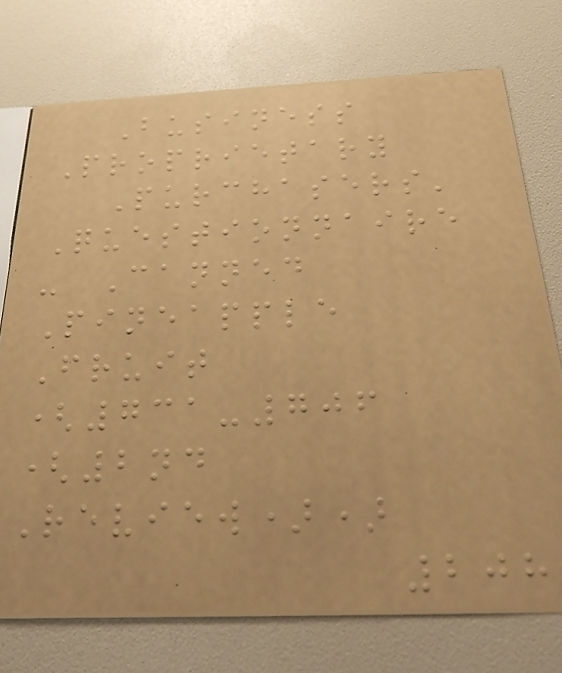Business
Proprietary
Purchasers'
Questionnaire
- Canned
Pineapple
Fruit
(731-706
(2nd
Review))
208
